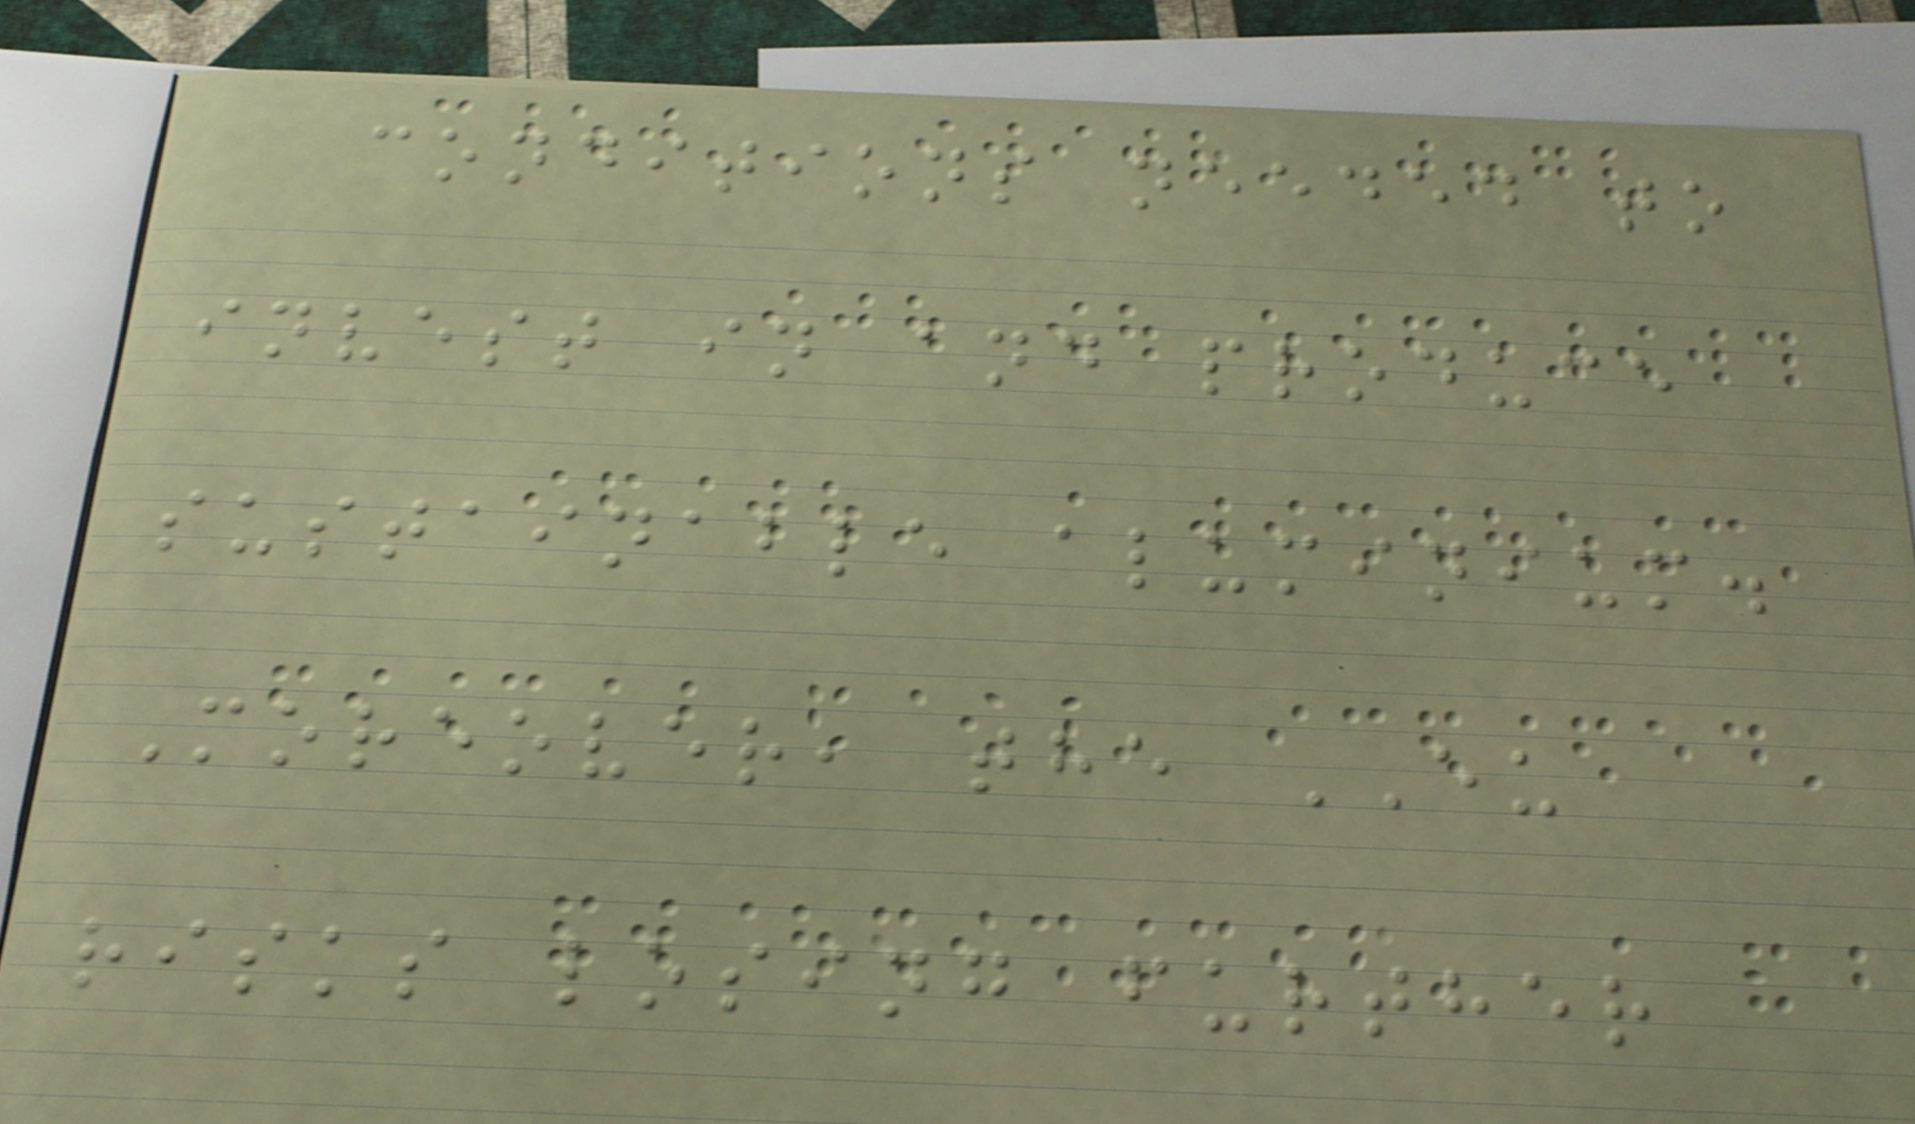conditions needed to
invest in and produce
sustainable aluminium.
Moreover, the EU
risks losing further
